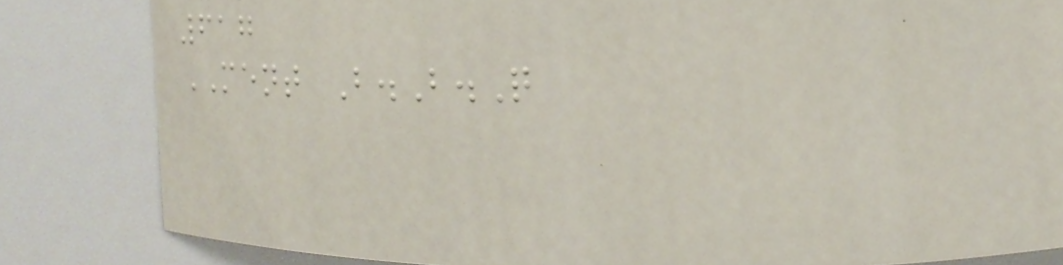617
MENT B.B.Q
